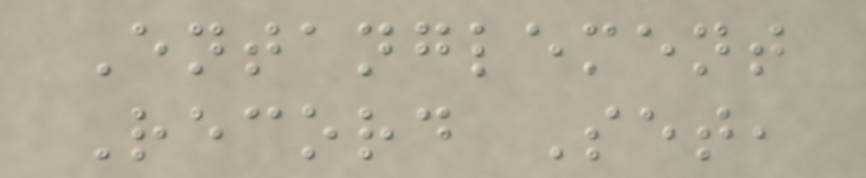Entanglement
Record Set,
